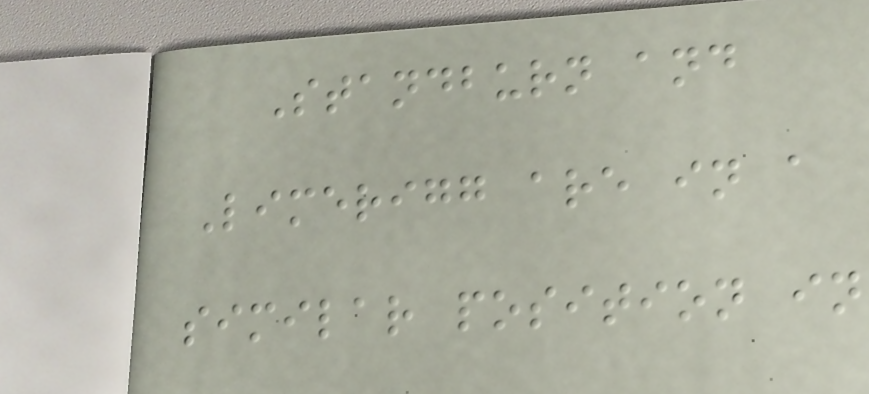Standburn and
Limerigg are in a
similar position in
